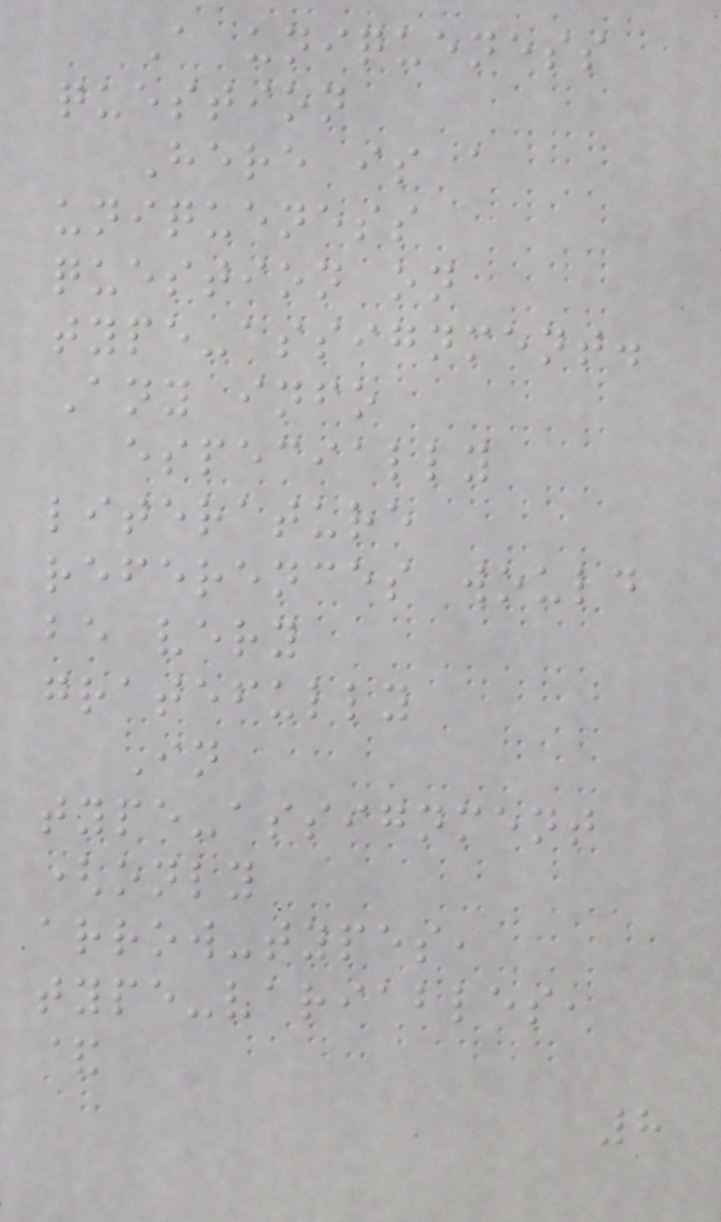A uniqueness
question
Here is a
uniqueness
question on
type-assignment.
Any info
especially
literature
references would
be very
gratefully
In
type-assignment
(only
arrow-types,
type-variables,
&
8
